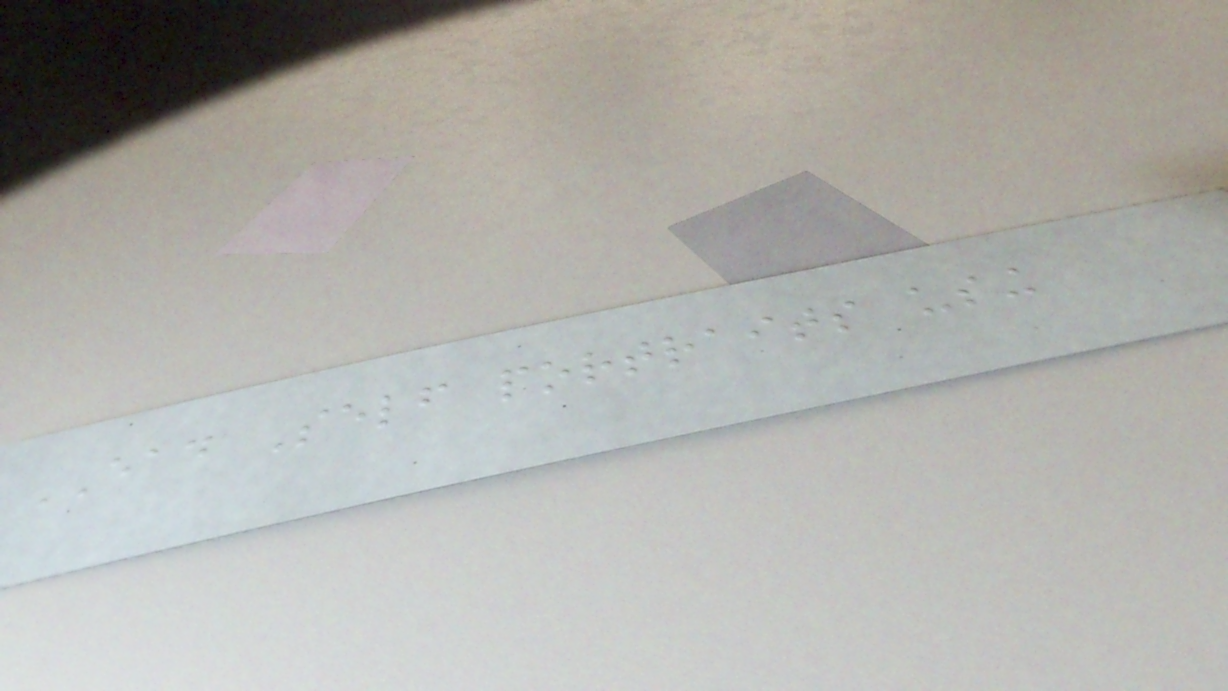EAD Self portraits using
